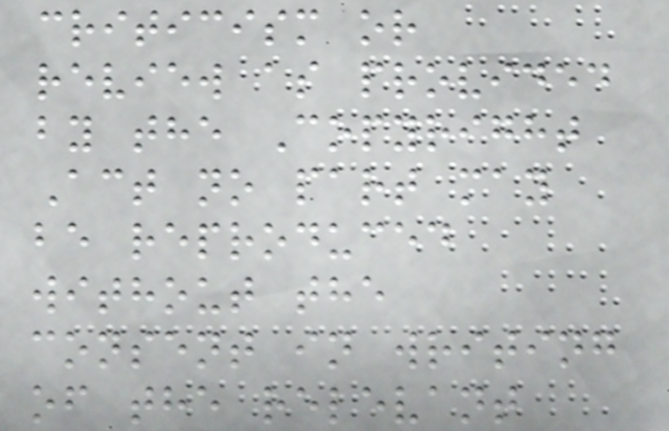criticism or
review as provided
by the Copyright
Act no part may
be reproduced
without the
consent in writing
of the relevant
